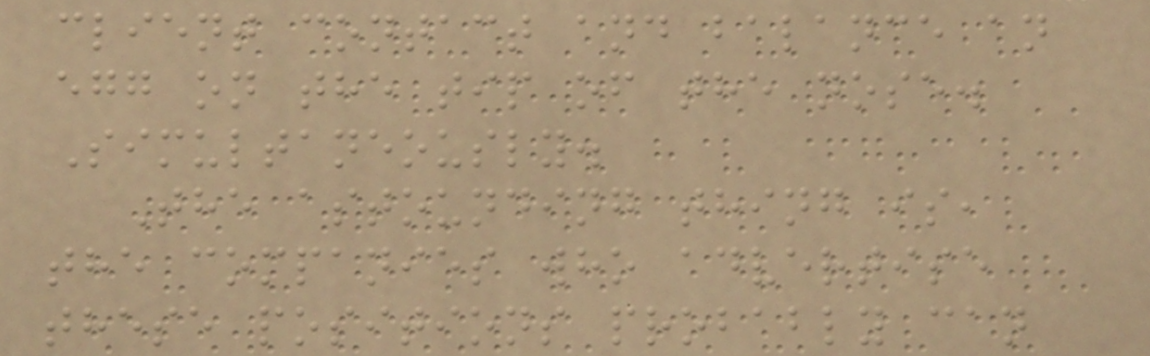client contact and balance an
egg on the tip of the nose.
Simultaneously.
The astounding thing is,
the companies who advertise
these positions probably can
